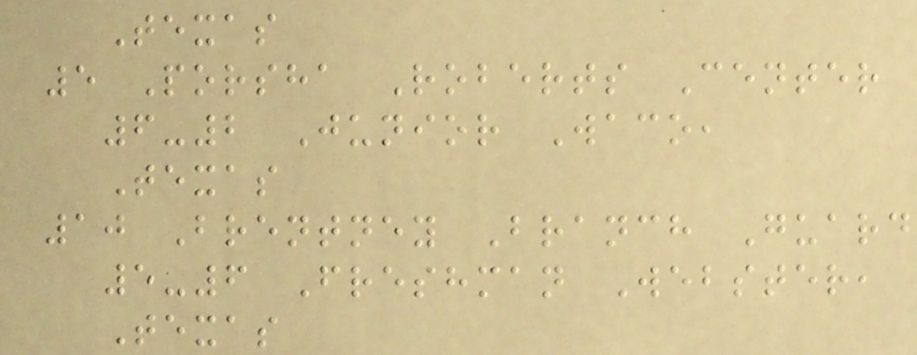Texas
5 Porsha Roberts Center
6-2 Junior Waco,
Texas
10 Brentney Branch Guard
5-6 Freshman Webster,
Texas
